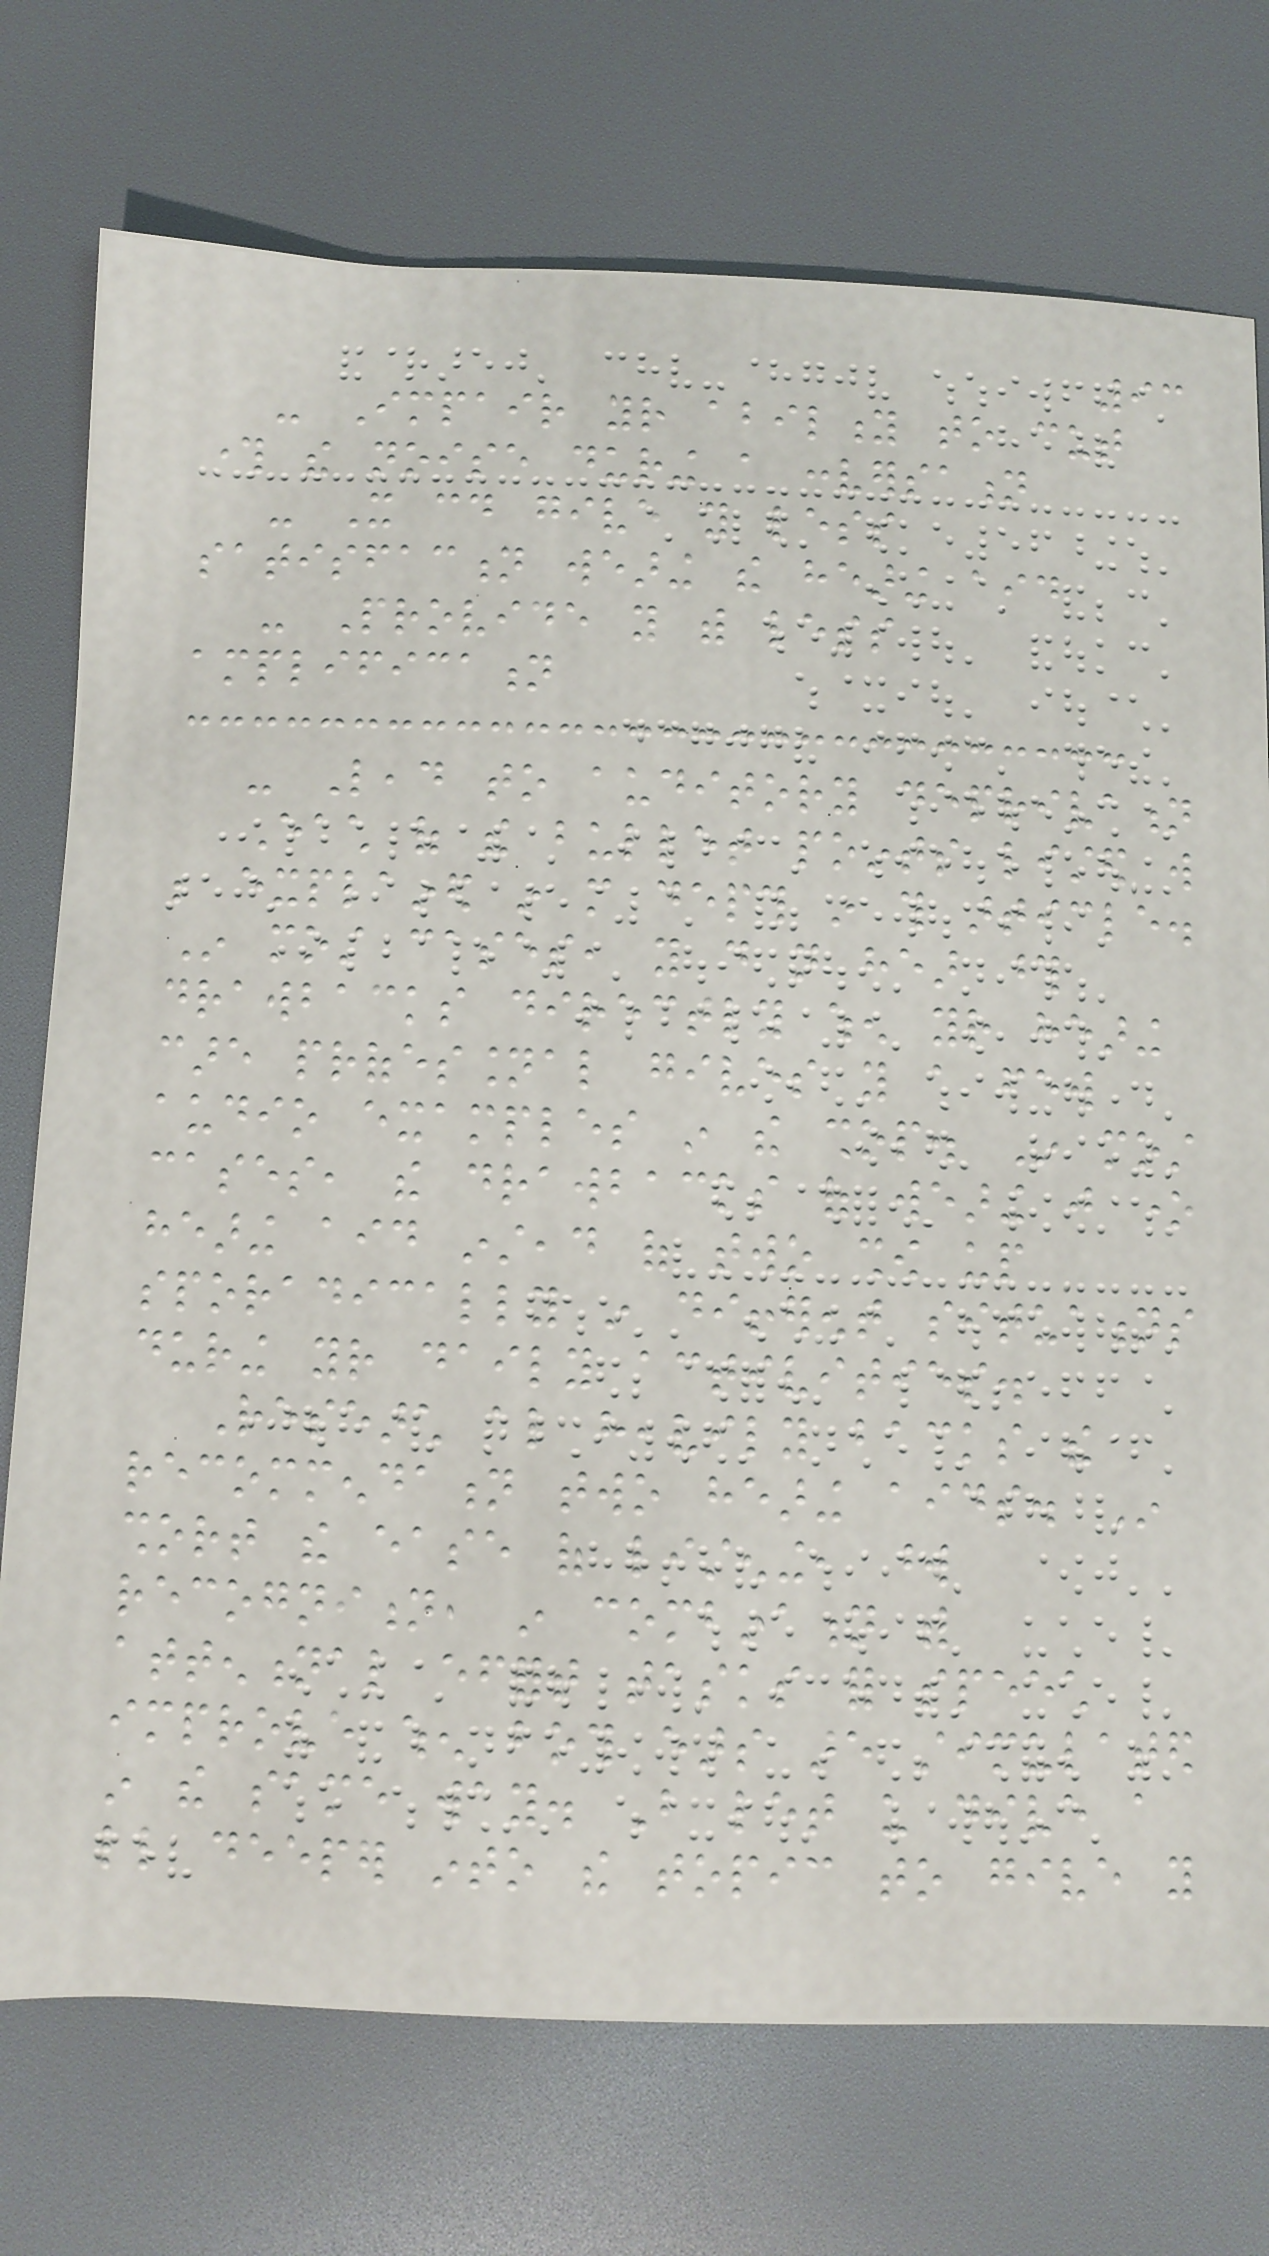93
- Impair your ability to cut
through the noise during a conversation
- It could give you less
satisfaction wearing the hearing aid
- Provide you with less
amplification
- Lead to auditory deprivation
Each of the bullet points listed will
be explained in more depth in this article.
In most cases, you do not hear those
drawbacks directly when your hearing
care professional gives you a few
audio examples in the shop. In most
cases, the drawbacks of wearing just one
hearing aid instead of two show up
sporadically in different situations
during your daily activities.
Research also heavily backs the
recommendation two hearing aids. In
short the ease of listening, word
recognition, in combination with
attentional effort tasks for speech
improve when both ears are stimulated
in the same way. But let us dive a
little deeper into the topic to give you
